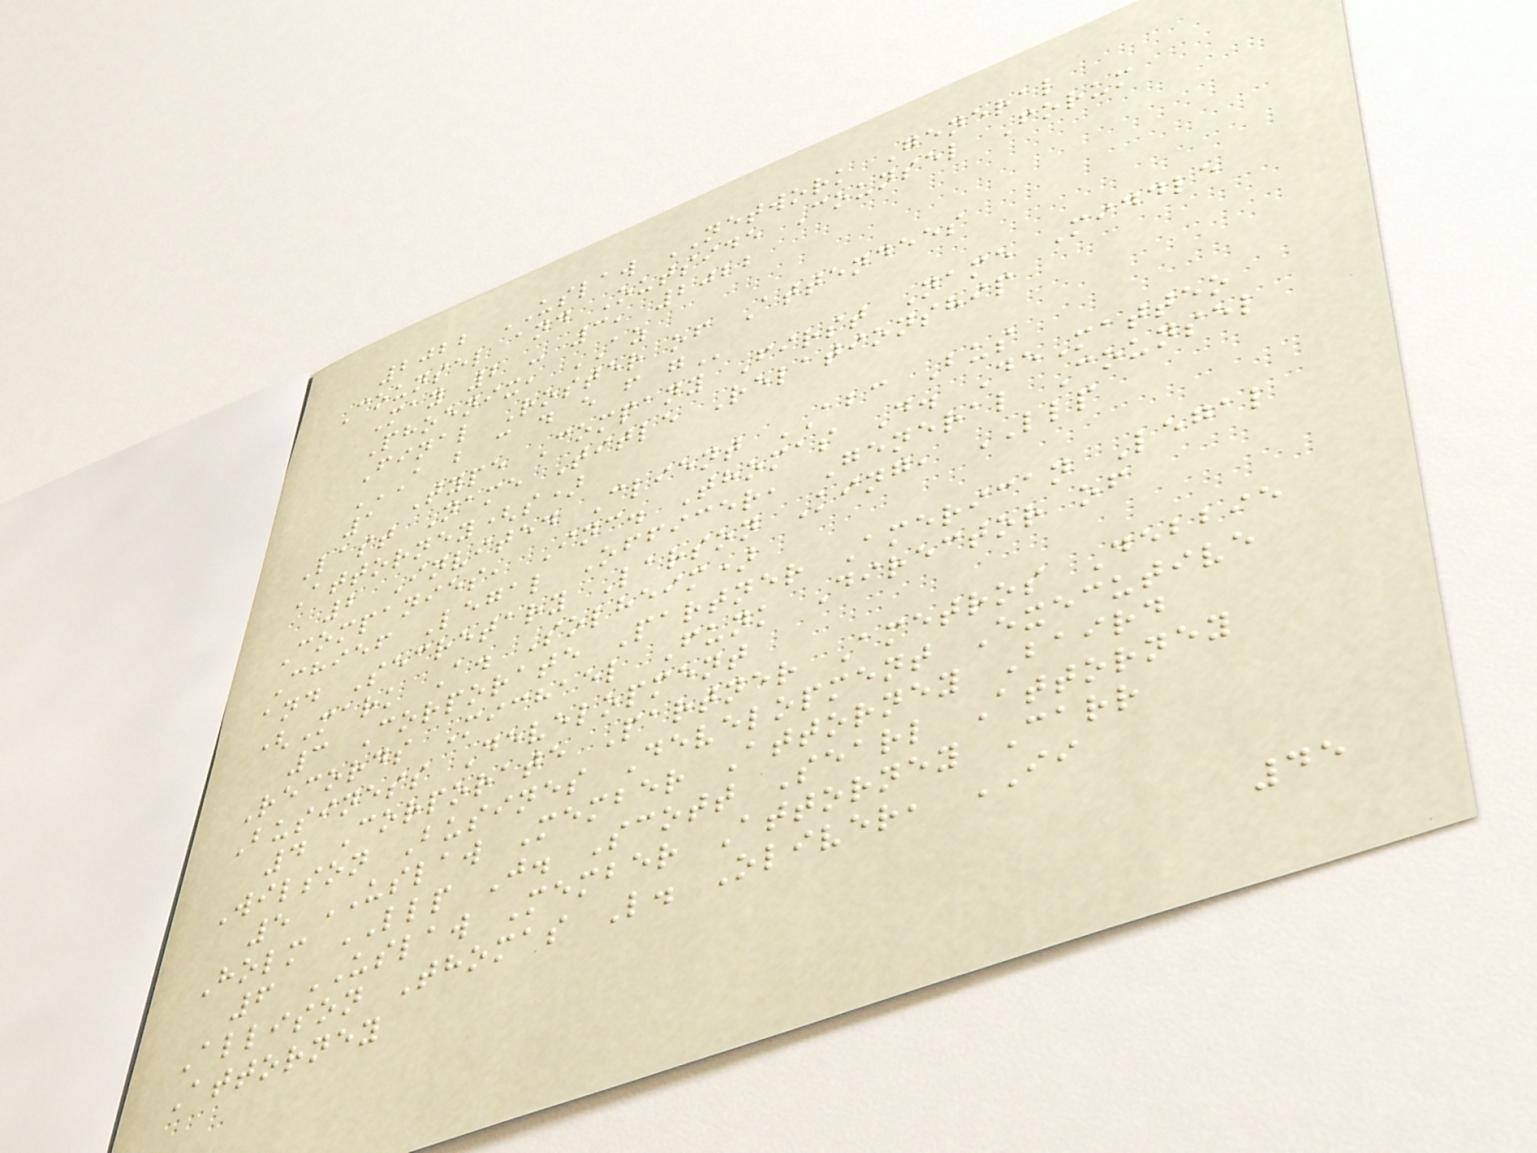2022 USLAW NETWORK General
Counsel and Outside Counsel Forum
May 2 - 3, 2022
Phoenix, AZ
Final Roster of Attendees
A B C D E F G
1 Type Company First Name Middle
Last Name Title Relationship
Attorney(s)
2 Invited Client ABC Bus
Companies, Inc. Thomas D. DeMatteo
Chief Legal Officer, General Counsel
and Secretary Larson King, LLP
(Mark A. Solheim)
3 Corporate Partner American Legal
Records Michael Funk Director of
Business Development
4 Corporate Partner Ametros Debbie
Wilson Busines Development Executive
5 USLAW Member Attorney Baird
Holm LLP J. Scott Searl Attorney
6 USLAW Member Attorney Carr
Allison Thomas L. Oliver, II
Attorney
45
